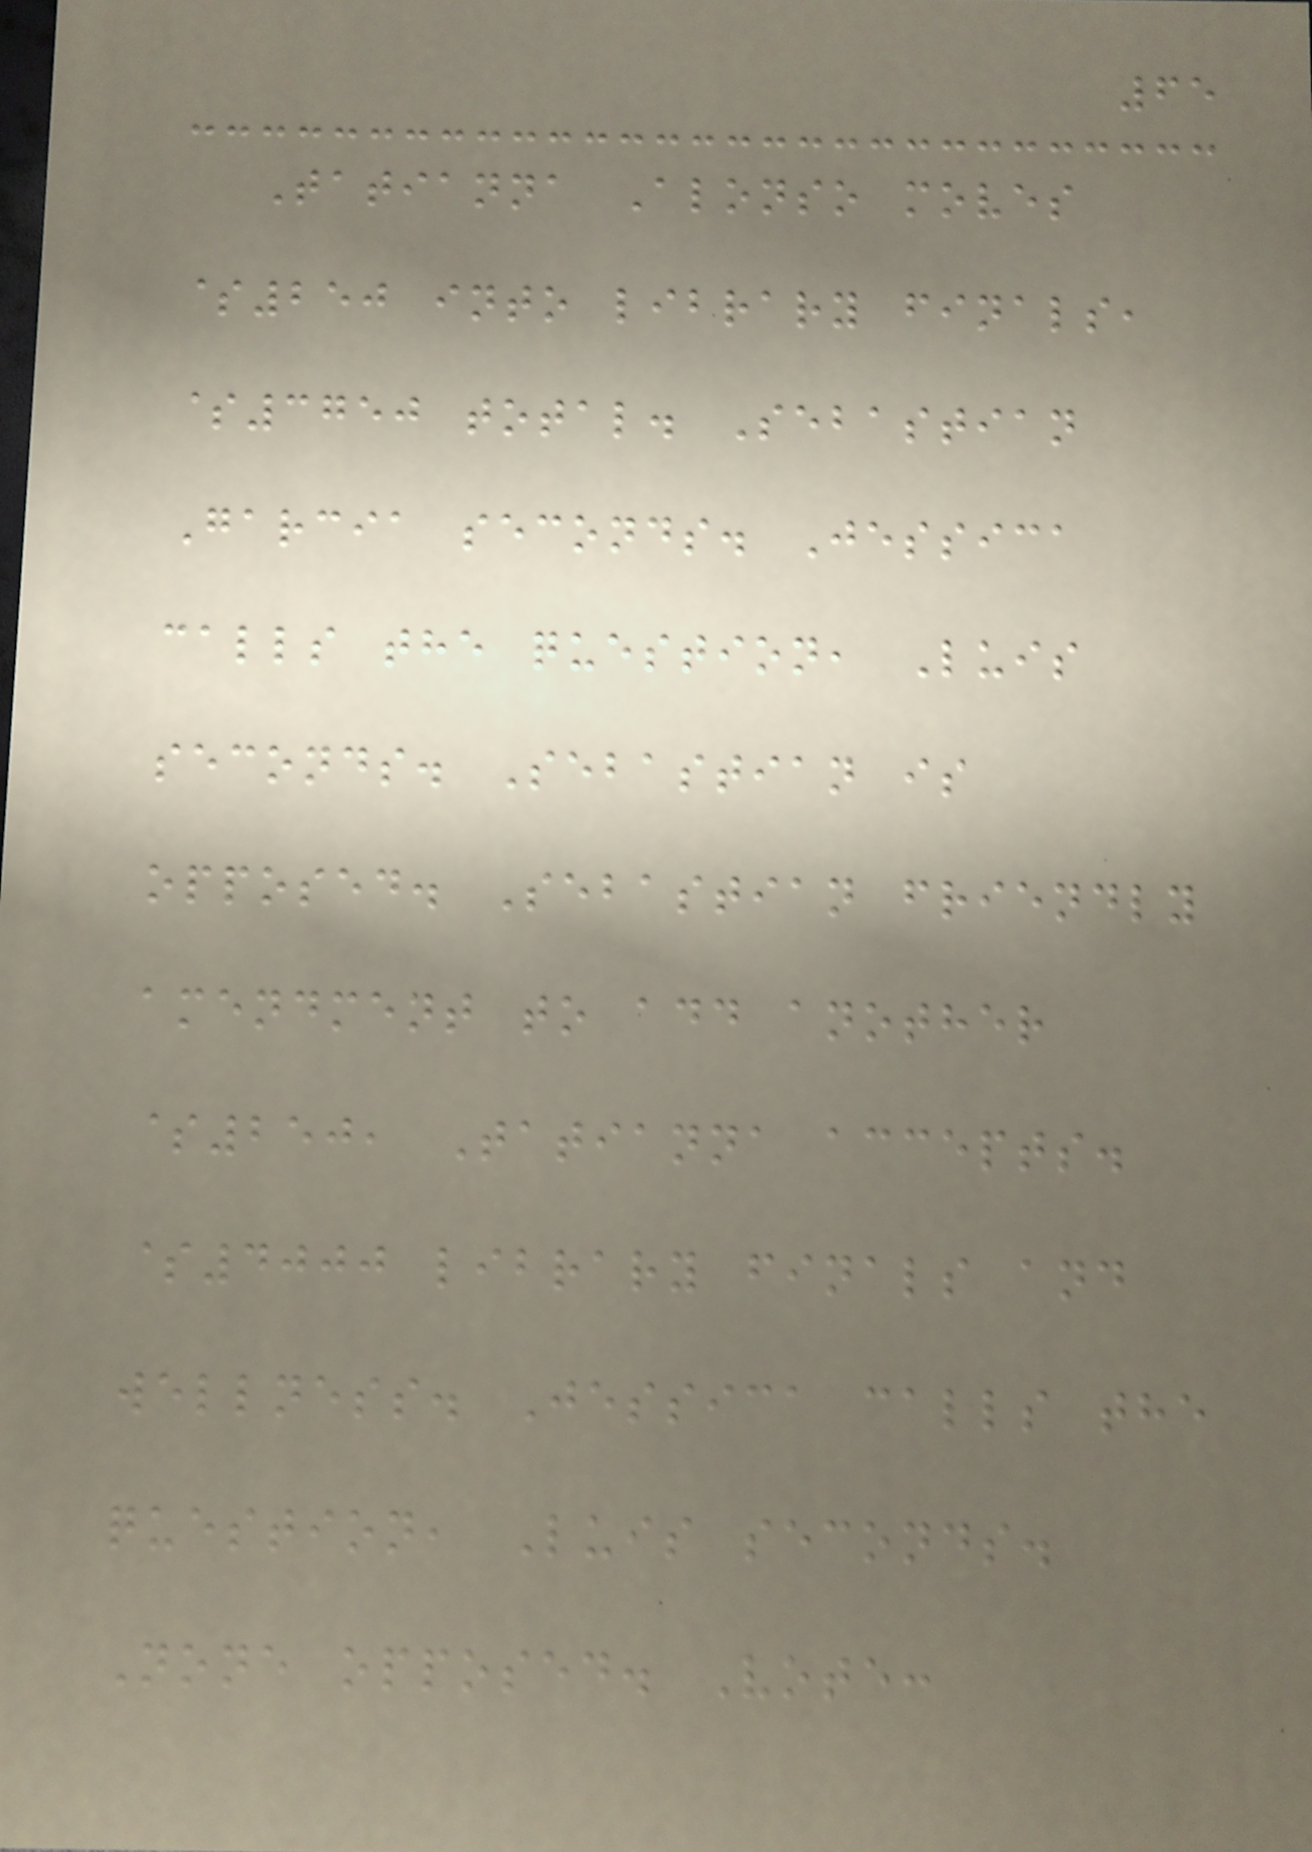65
Tatianna Alonso moves
$250 into library finals,
$3750 total. Sebastian
Garcia seconds. Jessica
calls the question, Luis
seconds. Sebastian is
opposed. Sebastian friendly
amendment to add another
$250, Tatianna accepts.
$4000 library finals and
wellness. Jessica calls the
question, Luis seconds.
None opposed. Vote:
